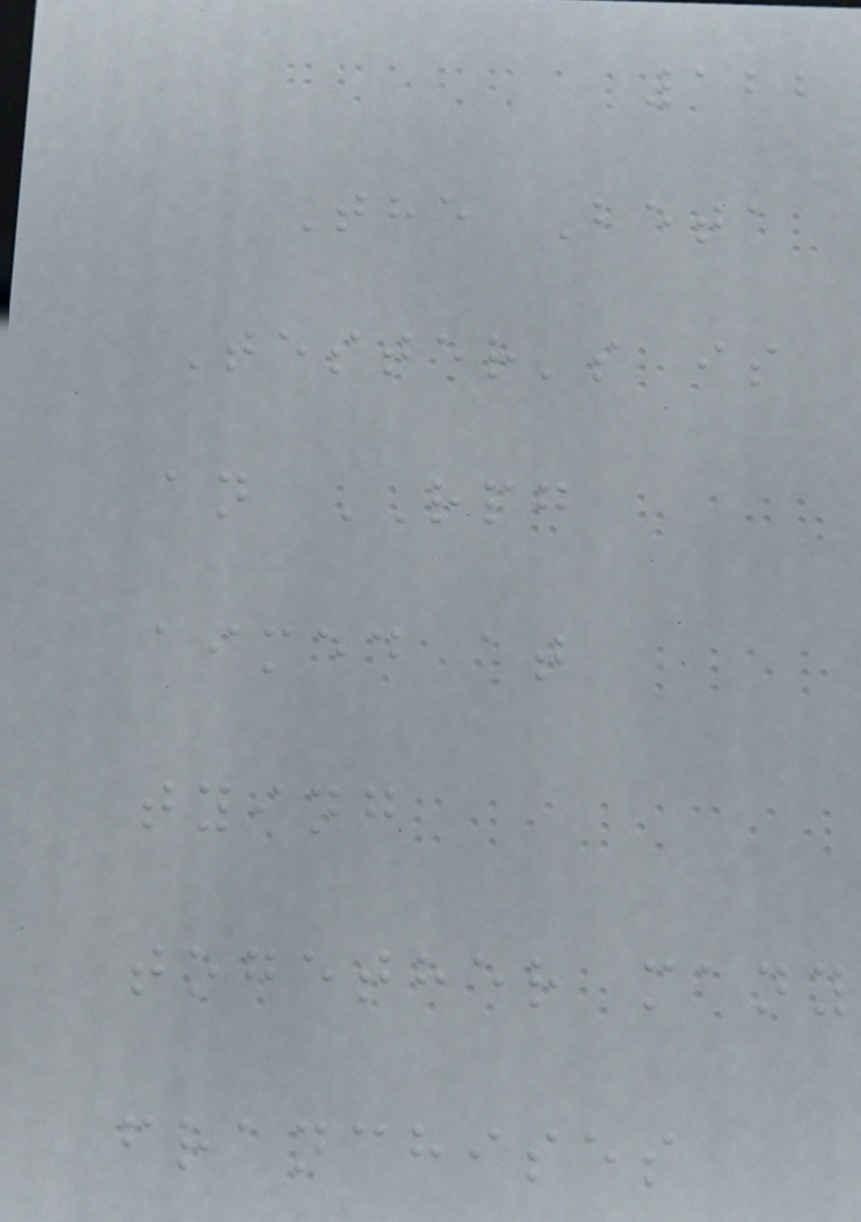122
The Beta
Tester's is
an RPG
aimed at
tying
together many
franchises
